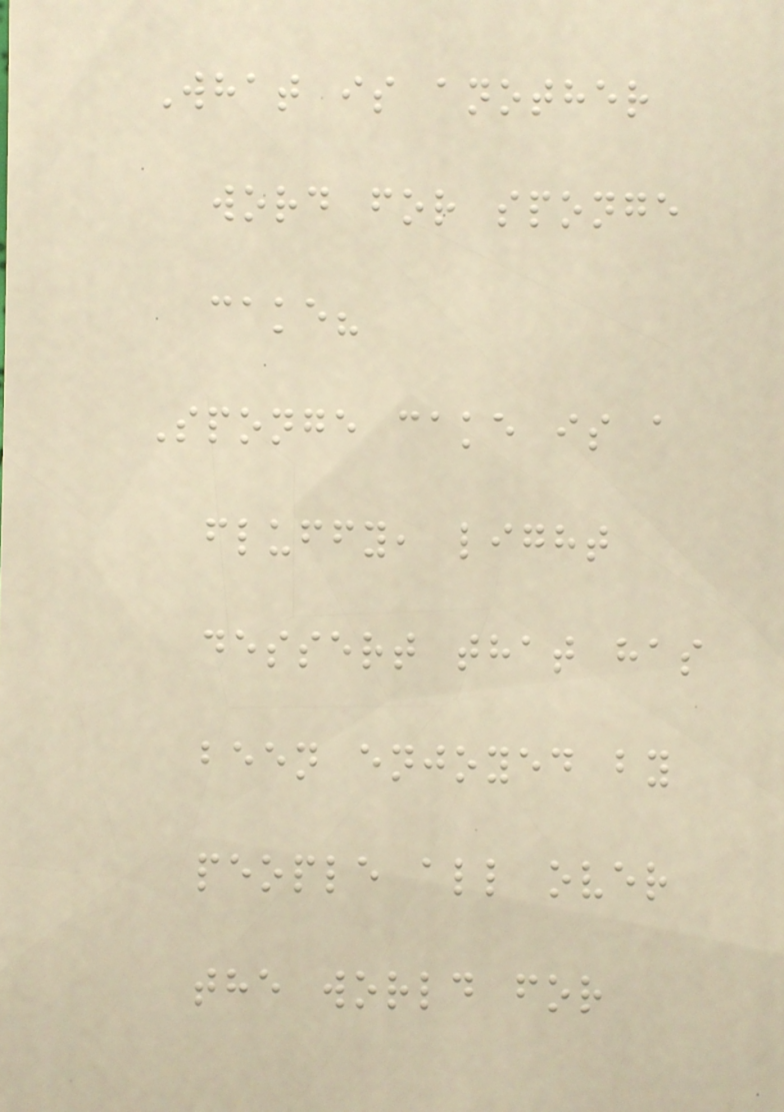What is another
word for sponge
cake?
Sponge cake is a
fluffy, light
dessert that has
been enjoyed by
people all over
the world for
